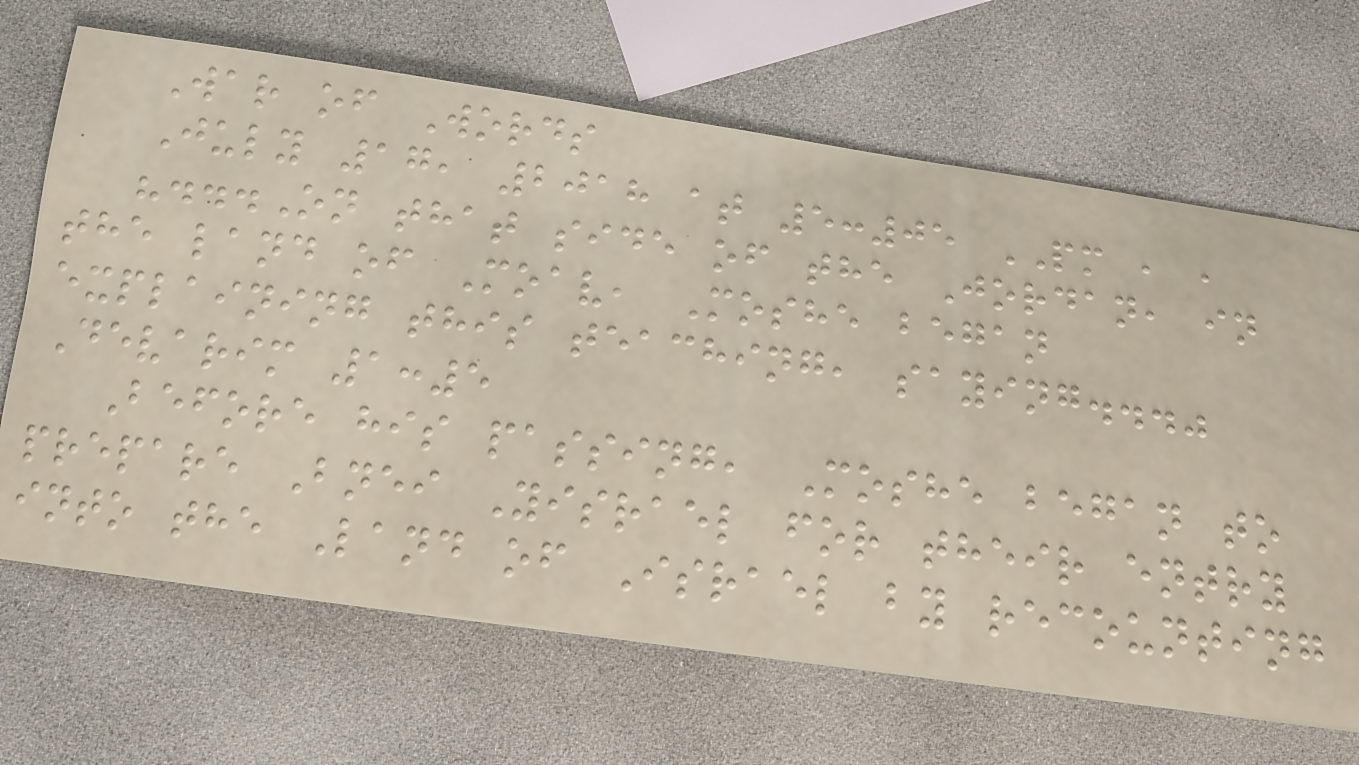War of Words
July 17, 2018 at 5:05 PM , ,
"...On that side of the Jordan, in
the land of Moav, Moshe began
explaining this teaching, saying..."
Devarim 1:5
Before his passing, Moshe began to
prepare Bnei Yisrael for their entry
into the Land of Israel by recounting
